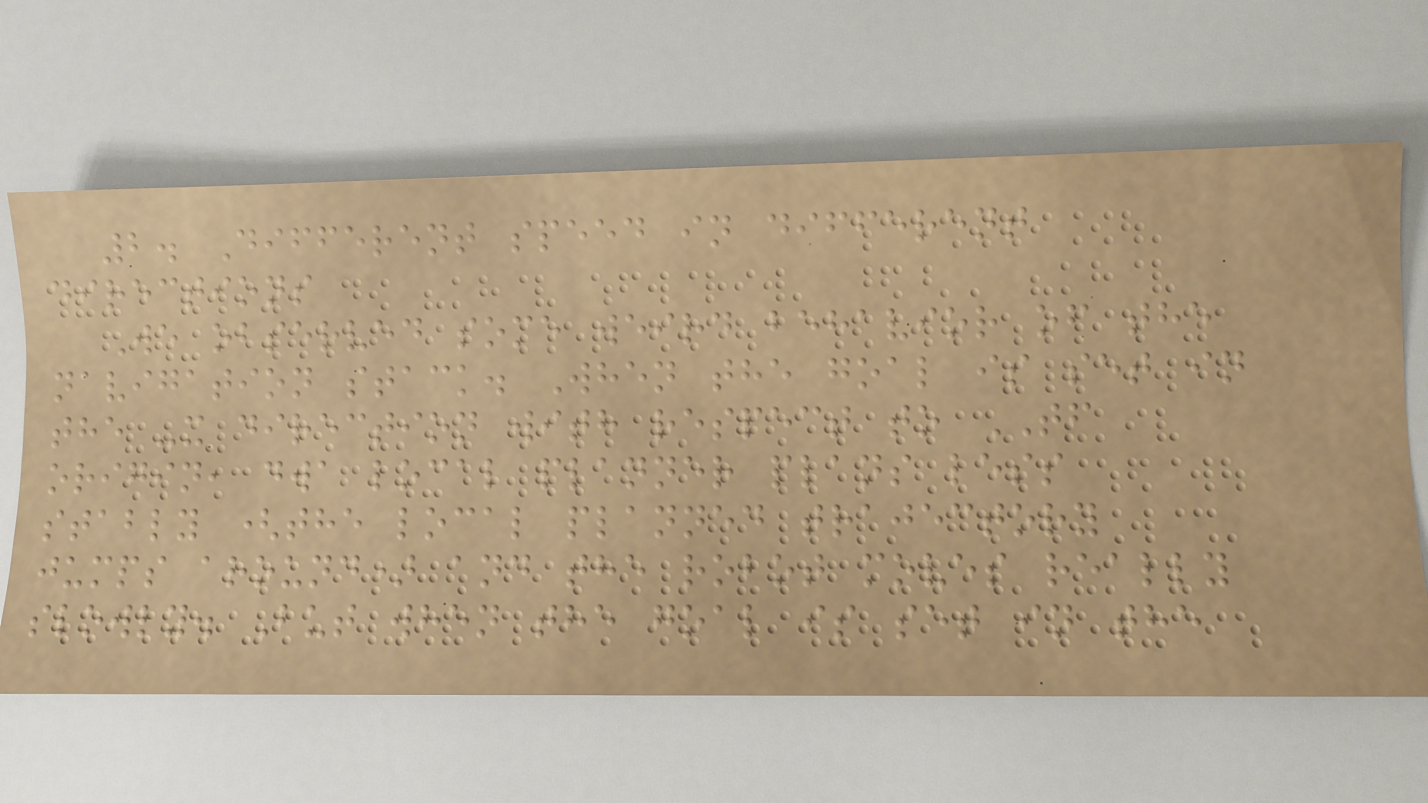2. Different speed in different
directions
We observed some weird behavior of the
navigation stack. When the goal is set in
the -x direction with respect to TF
origin, dwa local planner plans less
stably (the local planned trajectory
jumps around) and the robot moves really
slowly. But when the goal is set in the
